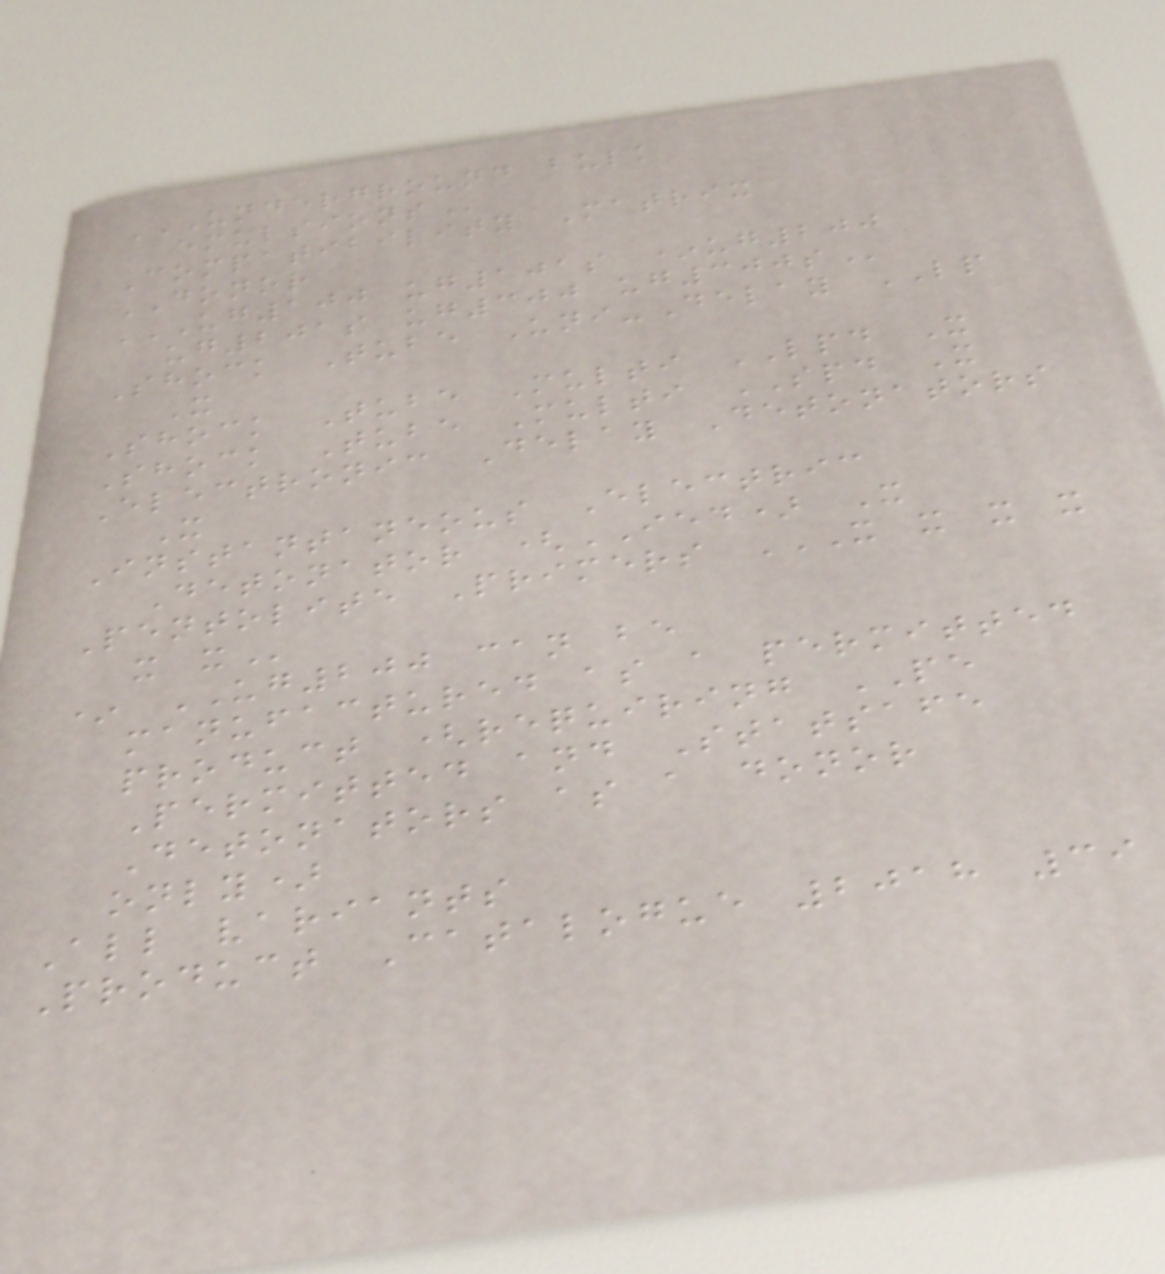UNDERGROUND BULK
EMULSIONS
Compatibility Matrix
DONOR
UG100 UG101S *UG200
UG201S UG300 UG300S
Shock Tube Uni-Delay LP
X
Shock Tube Multi LPD X
Shock Tube Multi SPD X
Electronic Delay Detonators
X
Instantaneous Electric
Detonator (IED) X
Pentolite Primers X X X X
X X
* UG200 can be
manufactured as a permitted
product (requiring PE
Permitted and Statsafe
Detonators as a donor
only)
All variants
Product Catalogue 2018 39
